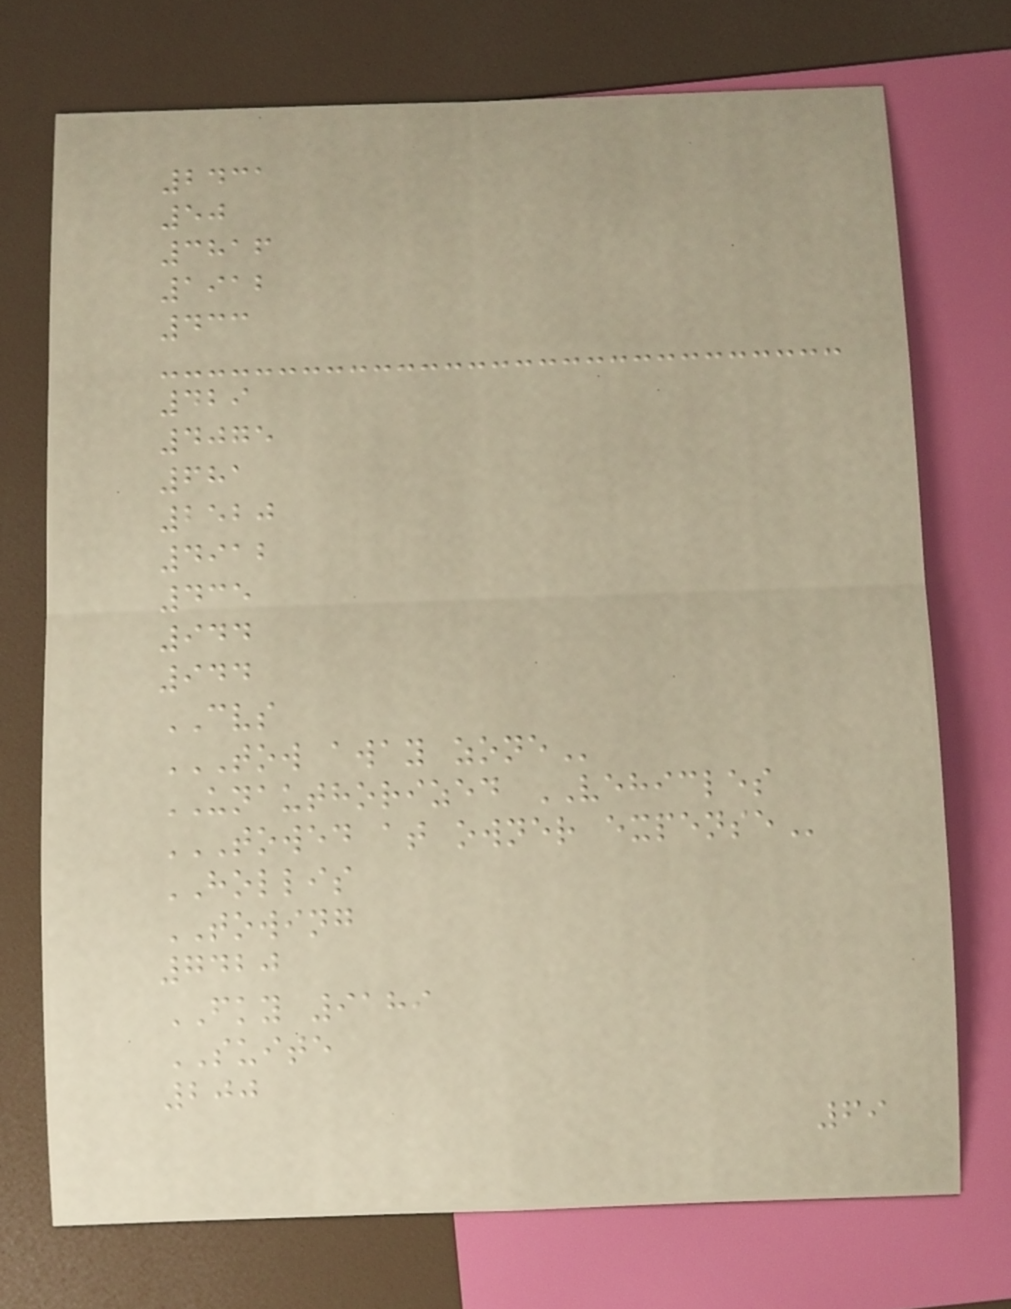2431
50
3816
1912
433
429
4075
681
2520
4912
435
944
944
CVS
TOW AWAY ZONE
UNAUTHORIZED VEHICLES
TOWED AT OWNER EXPENSE
HOLLIS
TOWING
7420
FKY 9189
SUITE
200
69
